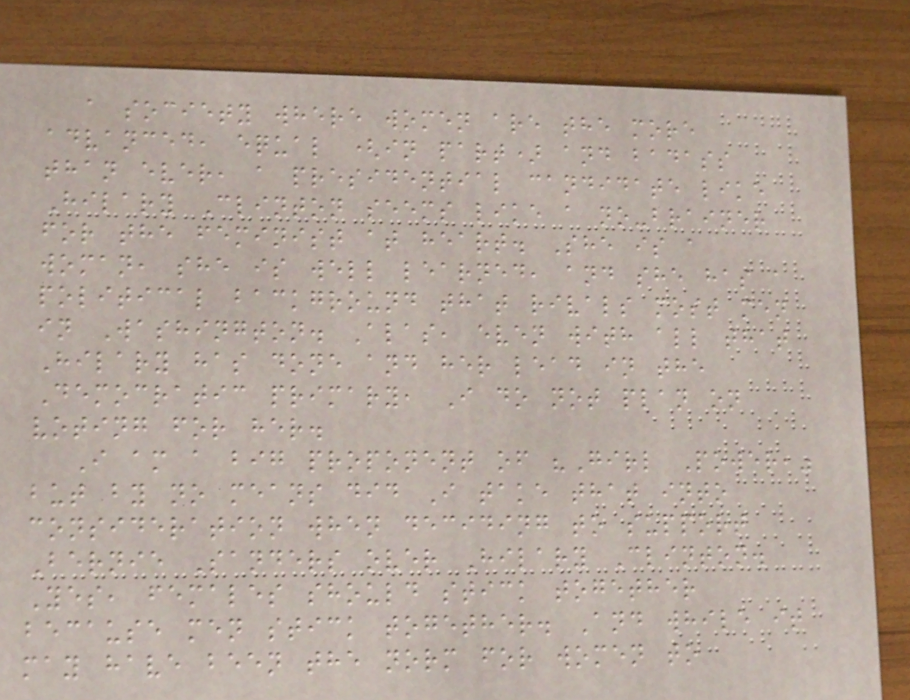a society where women are the more
advanced, equal (in part) and badass
than ever, a presidential candidate like
Hilary Clinton seems like a no-brainer
for the feminist at heart. She is a
woman, she is well learned, and she has a
political background that rivals most men
in Washington. Alas, even with all that
Hilary has done and her lead in the
Democratic primary, I do not plan on
voting for her.
I am a big proponent of "Girl Power,"
but by no means did I take that into
consideration when deciding to support
Bernie Sanders over Hilary Clinton.
Yes, females should stick together
because men stick together. And while it
may have been the norm for women to
